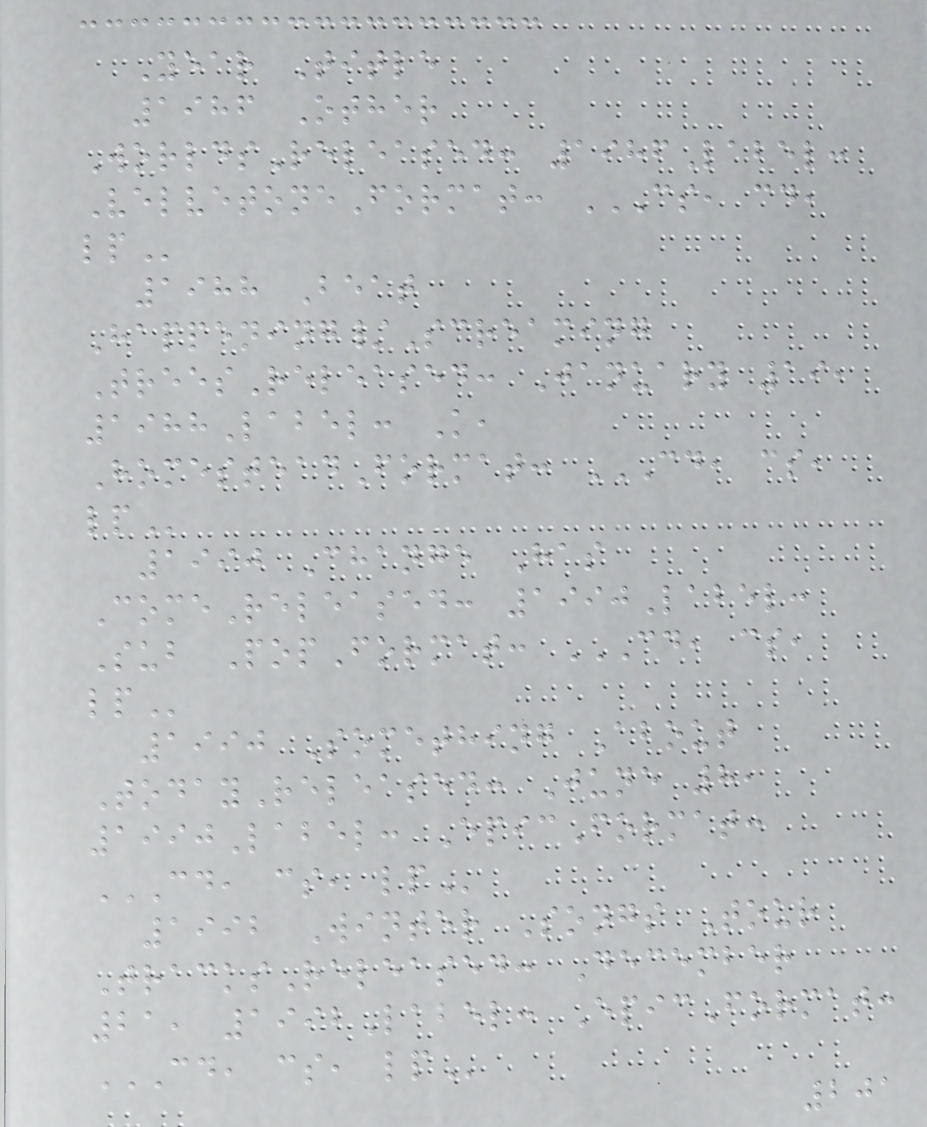Year Title
1986 Other
WorldsReleased: 1986Label:
VelvetoneFormat: CS, CD,
LP
1988 Beat
Happening/Screaming
TreesReleased: January 19,
1988Label: K,
HomesteadFormat: CD, CS,
LP
1990 Change Has
ComeReleased: 1990Label:
Sub PopFormat: CD, CS,
LP
1990 Something About
TodayReleased: June 8,
1990Label: EpicFormat:
CD, CS, LP
1992 Winter Songs Tour
TracksReleased: December
21, 1992Label: EpicFormat:
CD, CS, LP
201
